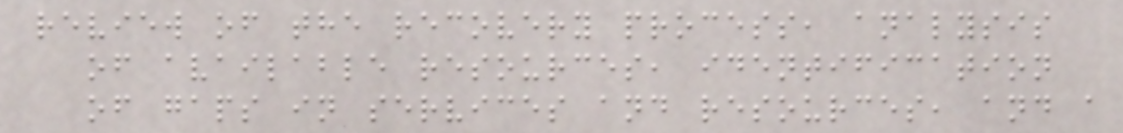review of the recovery process, analysis
of available resources, identification
of gaps in services and resources, and a
